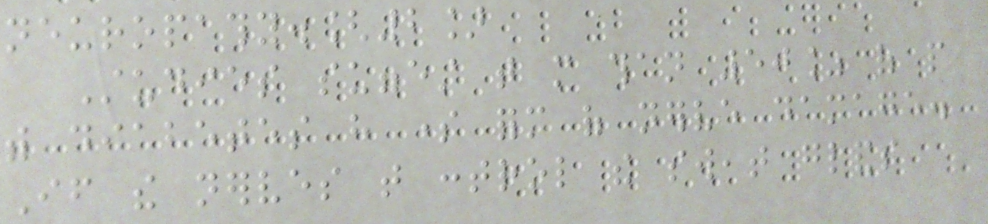neuropathy.[2]
Studies suggest that more than 50% of people
with diabetes have some form of nerve damage.
If the nerves that control the sweat glands
